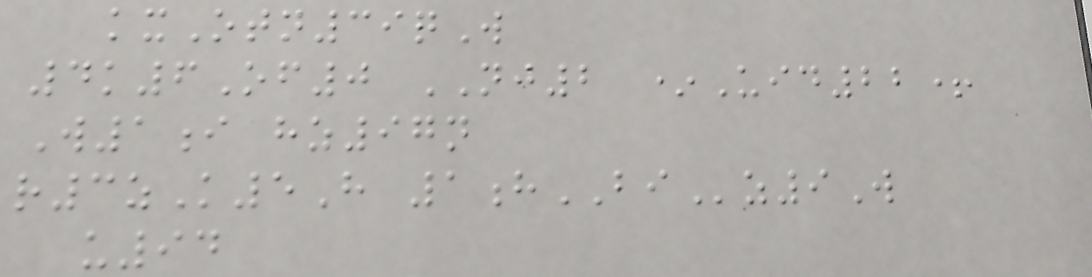kxOtn39qW
4k6Of0 NJ2 *Uid22+
W1i hz97n
r3zK5H 1hBIz9W
u94
